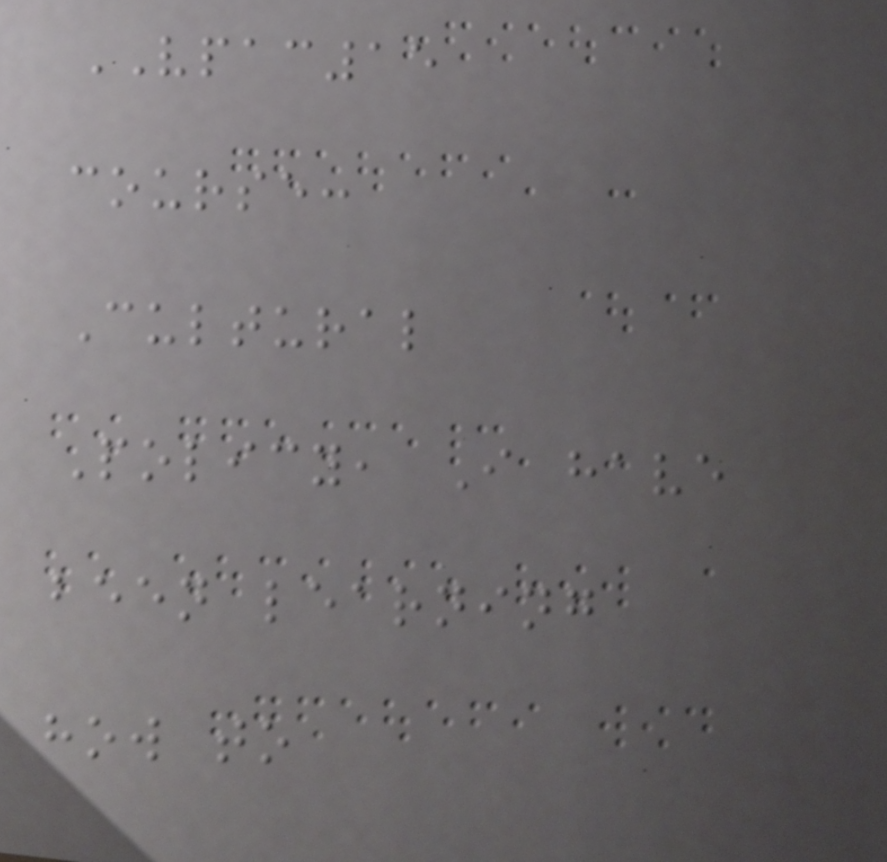VPAC15
course:
Cultural
Policy, I have
been learning
how to
